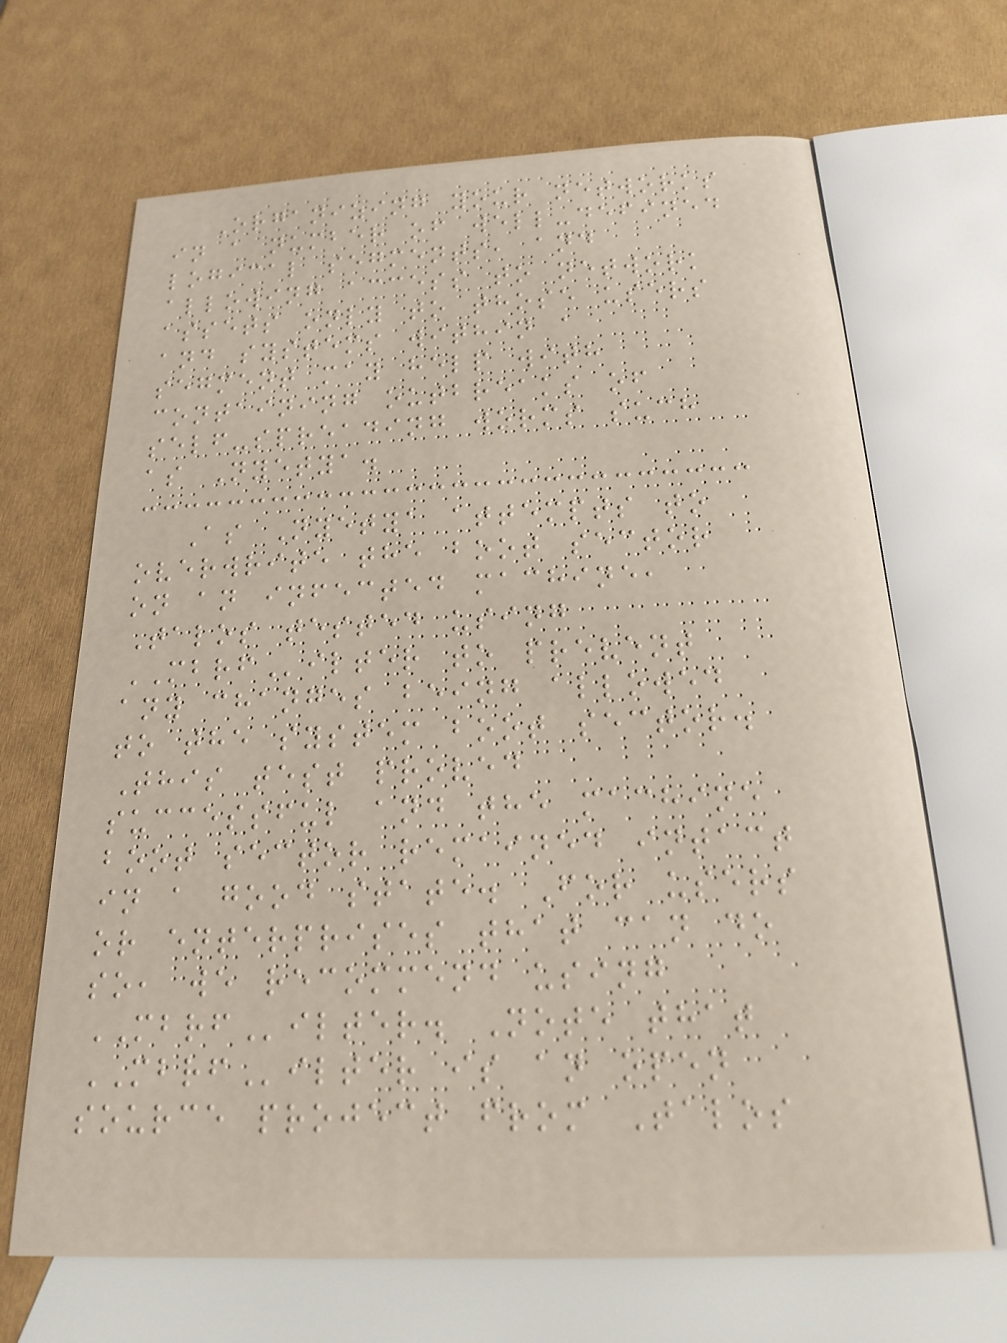Organizing your networks
in a number of well-defined
logical segments, and
allowing access to network
assets only to those users
and systems within a
segment may help with
containing outbreaks of
self-spreading worms such
as Nyetya.
As Nyetya attempts to
overwrite the boot sector
on an infected machine,
Talos tested using
MBRFilter to prevent
any changes being allowed
to the system boot sector.
This test proved
successful and the machine
boot sector remained intact
in a good state. For users
or enterprises that can do
so, we recommend using
MBRFilter. Note that
MBRFilter is an open
source project from Talos
